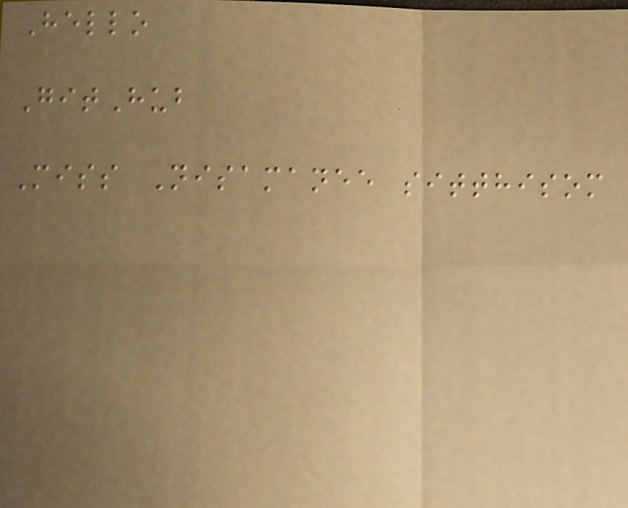Hello
GitHub
Miss Nisamanee sitthisom
